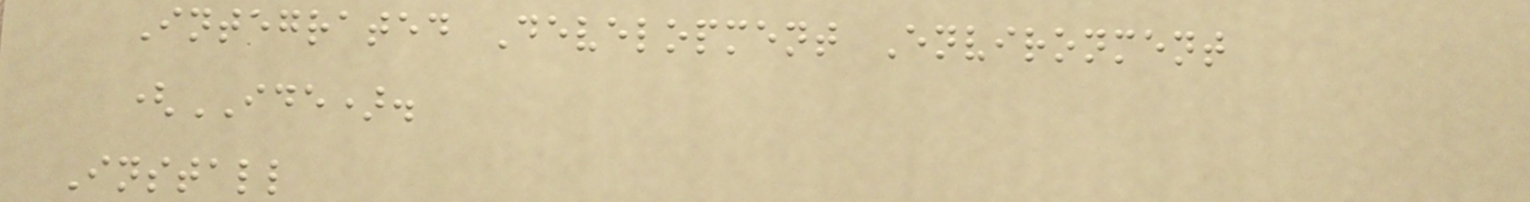Integrated Development Environment
(IDE).
Install
